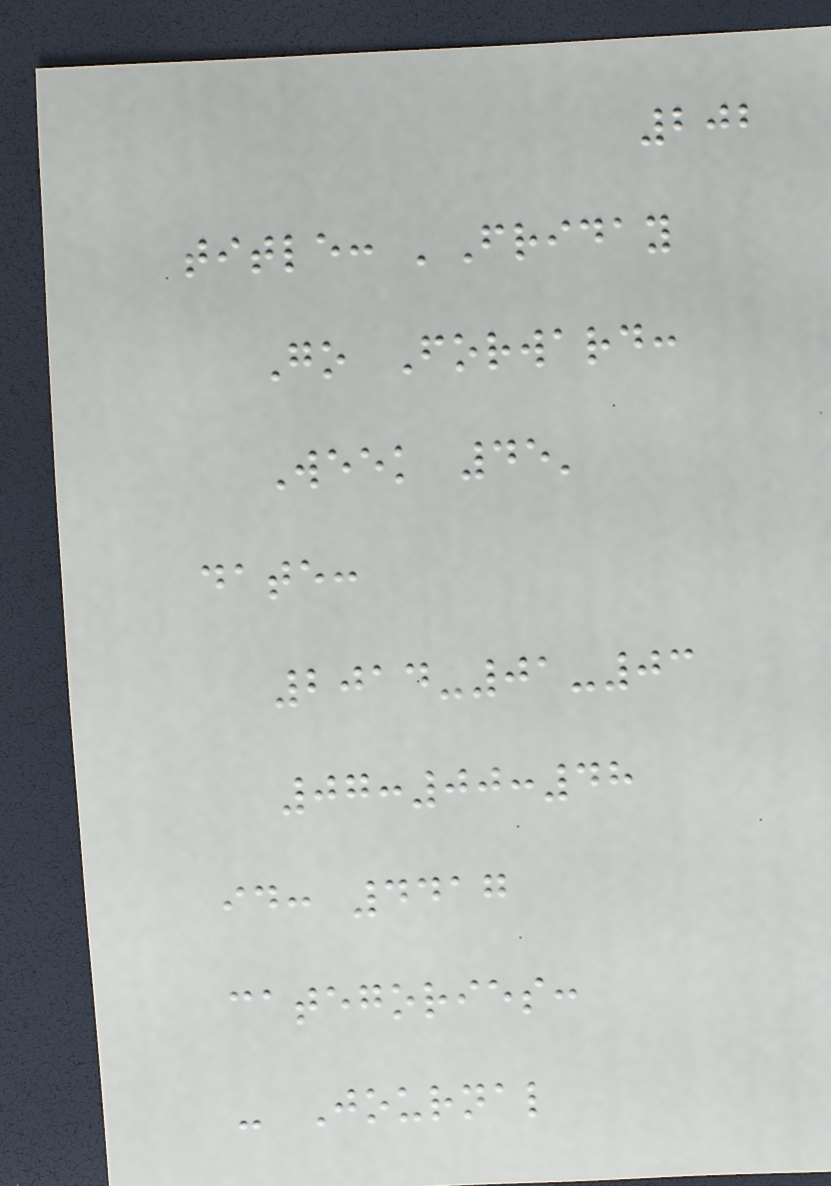202
title: 'Friday
Go Forward:
Week 45'
date:
2014-01-03
07:00:48
id: 4417
categories:
- Journal
